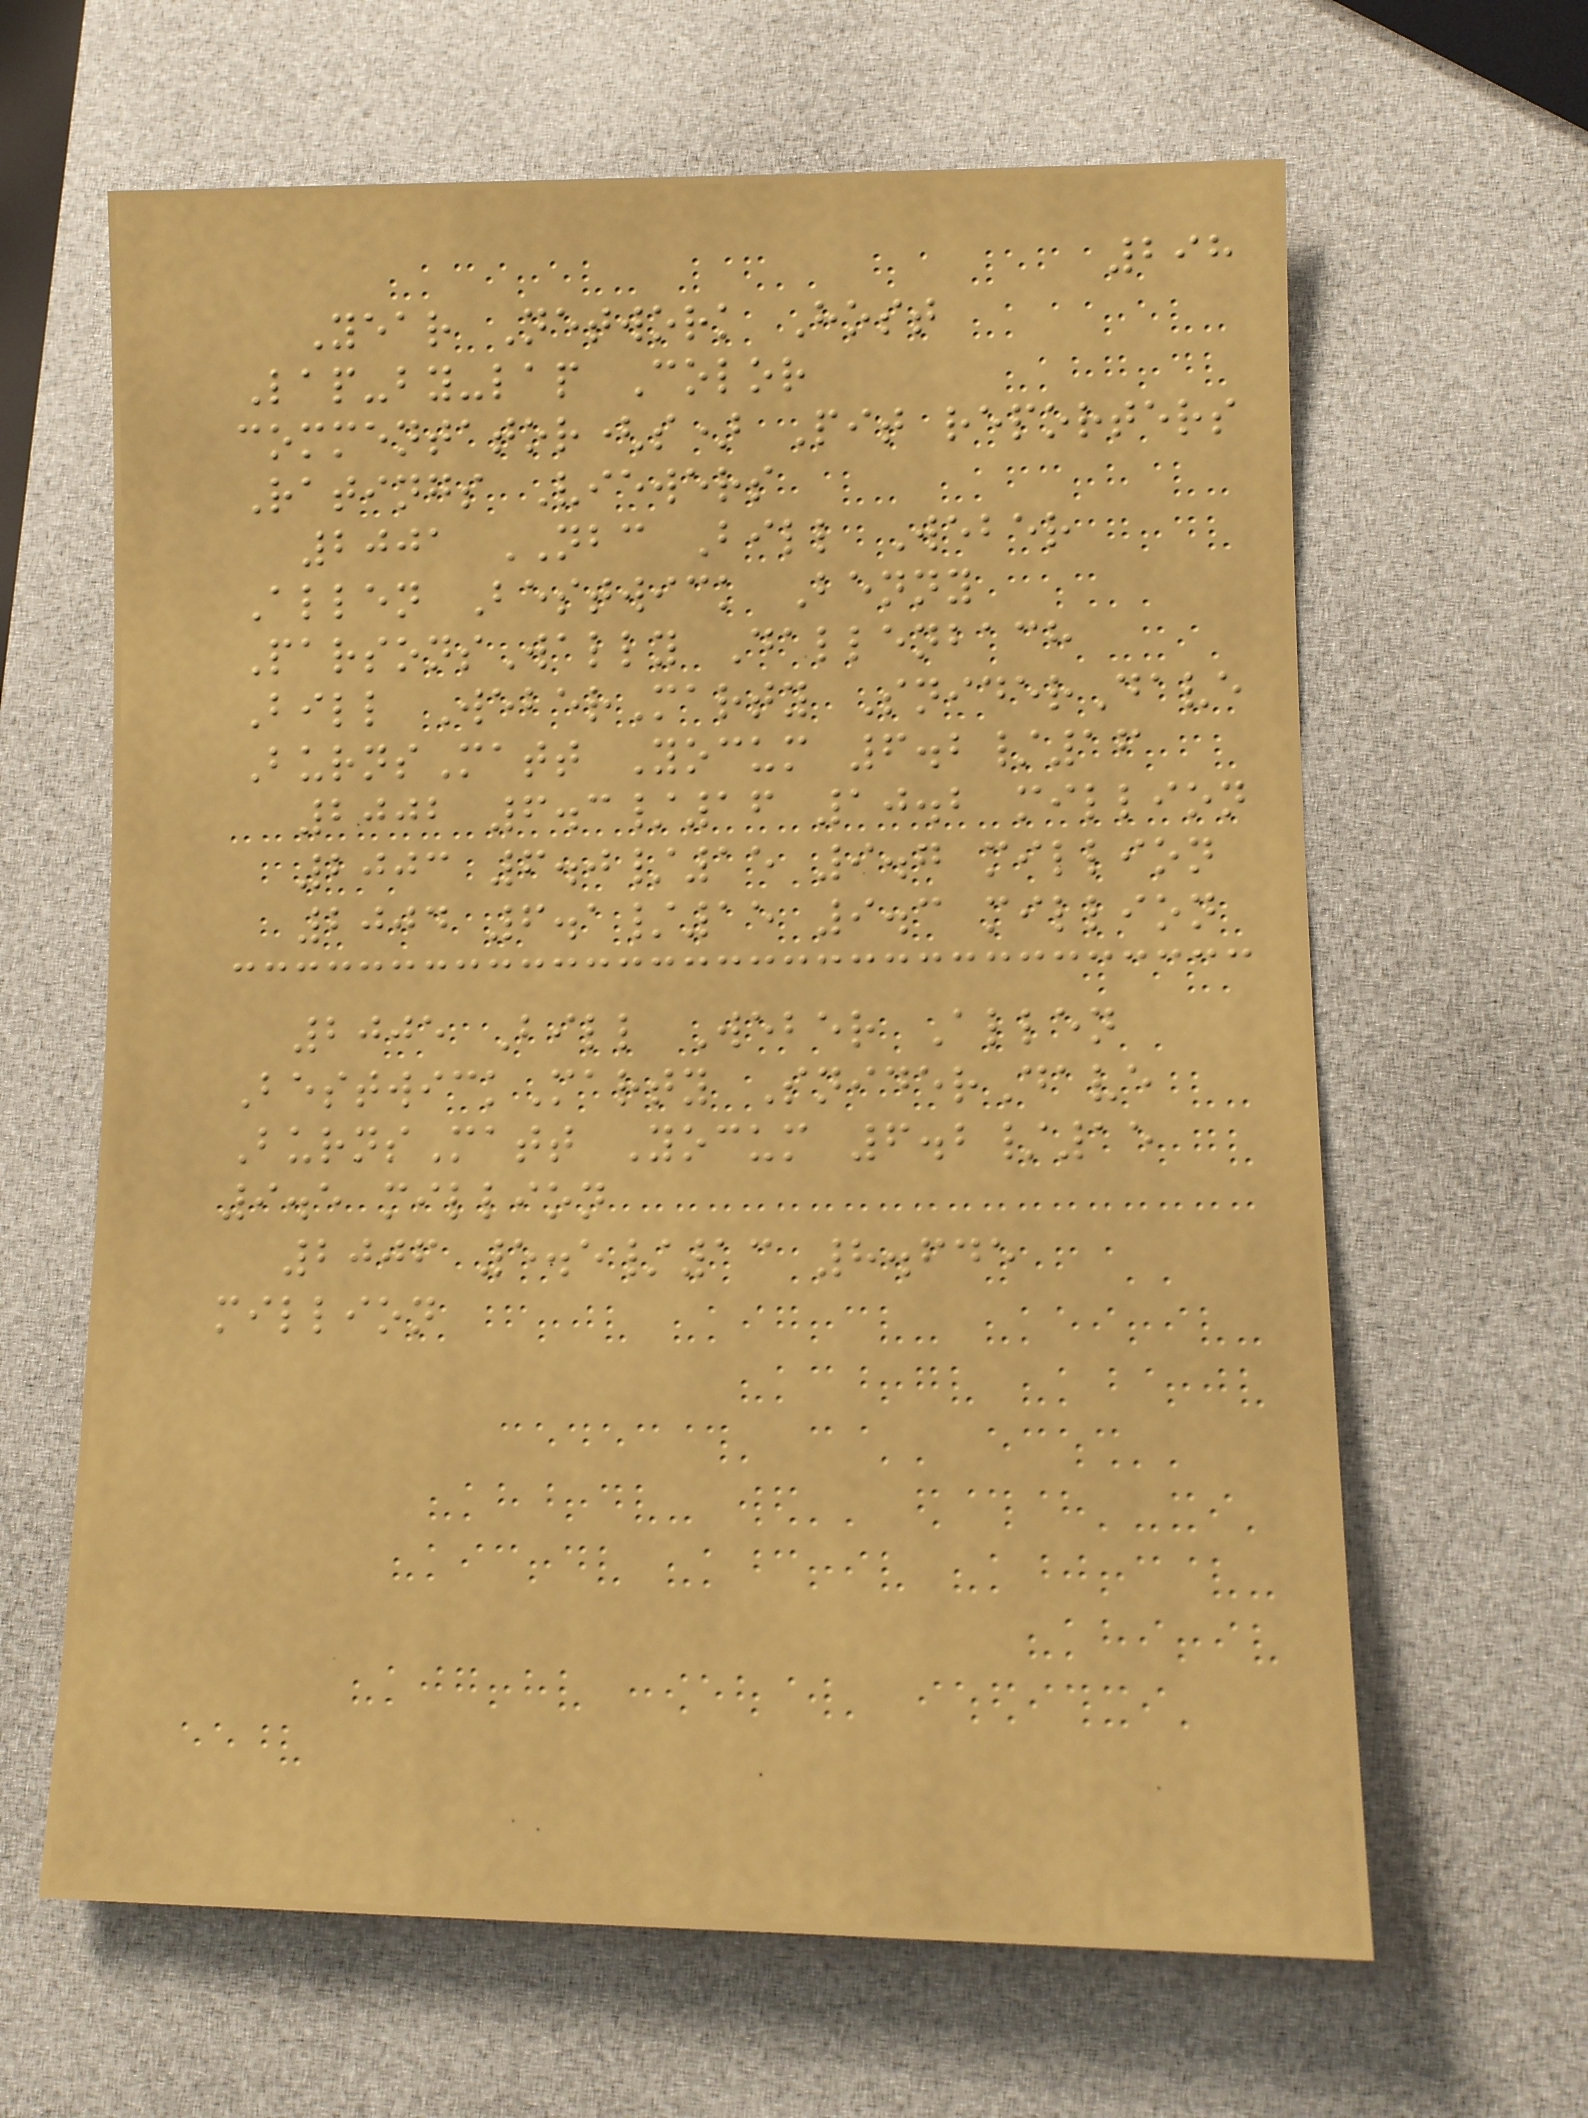298
Year Network Host
Lap-by-lap Color
commentator(s) Pit reporters
Ratings Viewers
2001 NBC Bill Weber
Allen Bestwick Benny
ParsonsWally Dallenbach
Bill WeberMarty SniderDave
BurnsMatt Yocum 6.2/16
2002 6.3/16 10.2 million
2003 6.0/15 9.7 million
2004 6.1/15 9.3 million
2005 Bill Weber Allen
BestwickMarty SniderDave
BurnsMatt Yocum 6.2/15
9.5 million
2006 5.5/13 8.645
million
